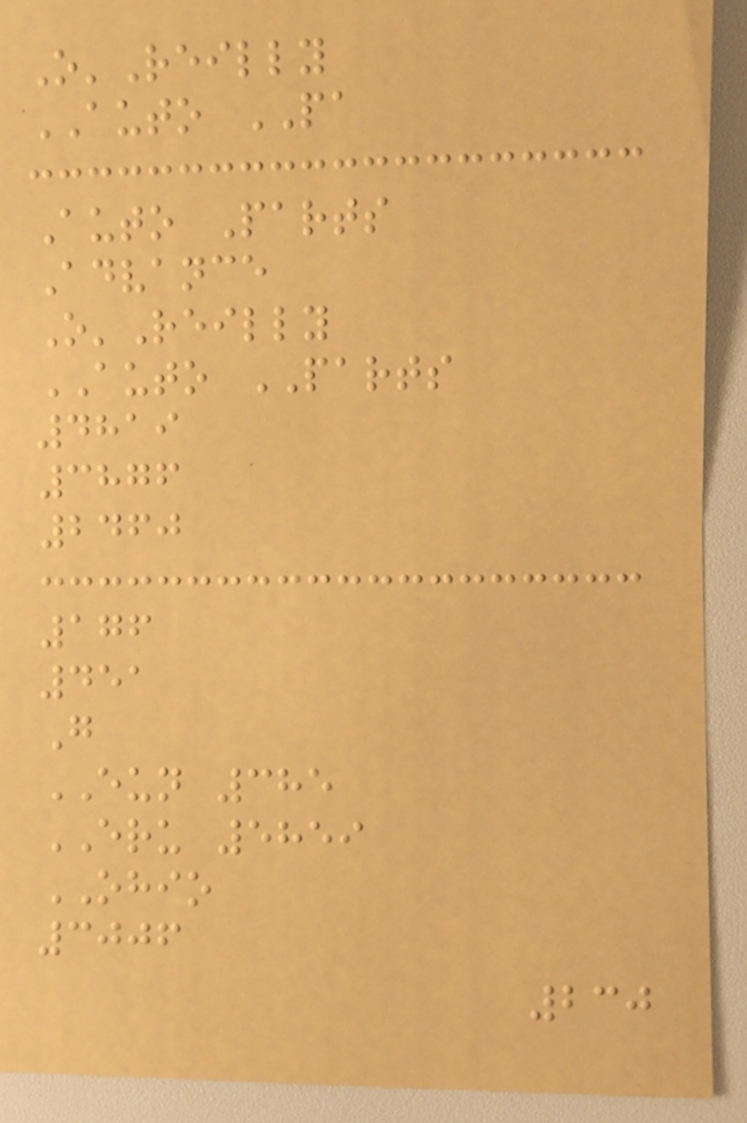O'Reilly
AUTO PA
Auto Parts
Advance
O'Reilly
AUTO PARTS
4819
3876
2460
176
451
G
EUN 385
ERU 5859
OHIO
3006
230
